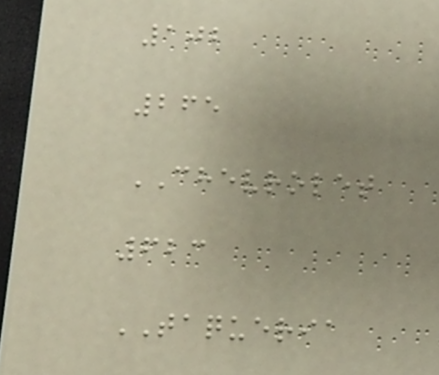102
265
CHEVROLET
623
TAQUERIA
